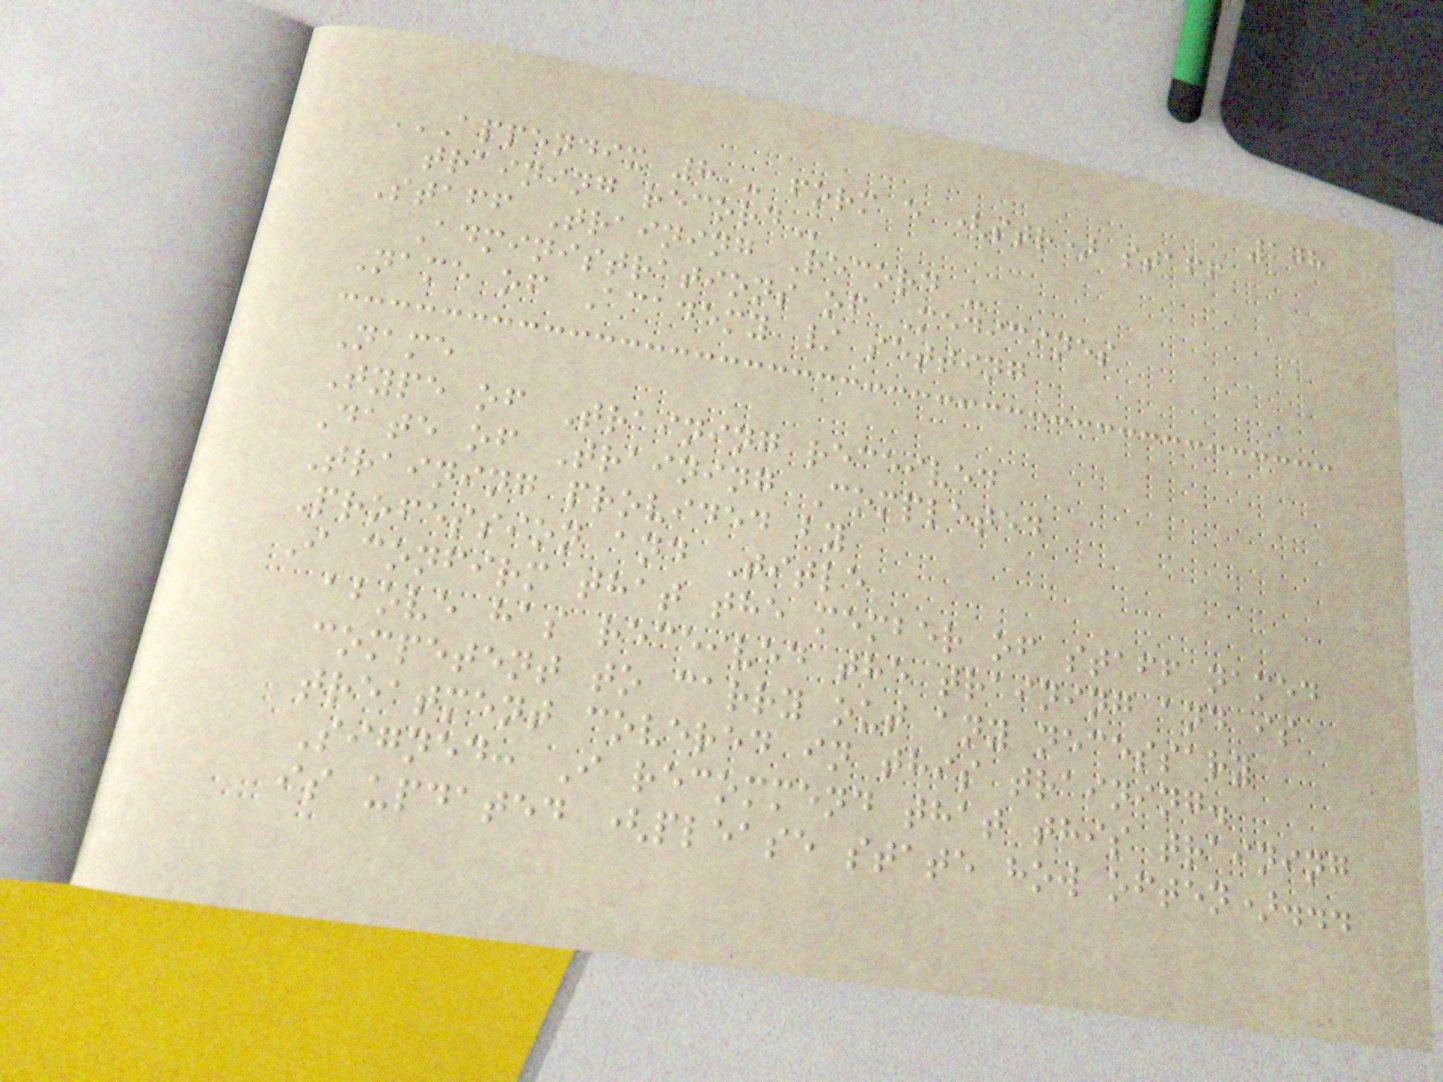178
APPENDIX 8 - FORM E (STR) STAFF
TRAINING RECORD
Staff Training Record -
Administrations of Medicines
Name of Academy / setting
Name
Type of Training received
Date of Training Completed
Training provided by
Profession and Title
I confirm that the member of staff named
above has received the training and is
competent to carry out any necessary
treatment covered in this training.
Signed: I recommend that this training
is updated (please state how often)...
